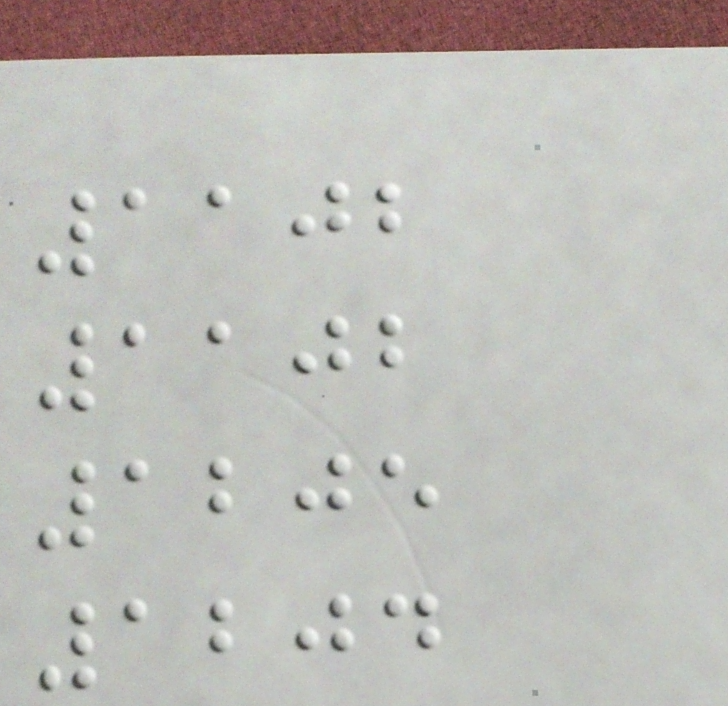1102
1102
1205
1204
